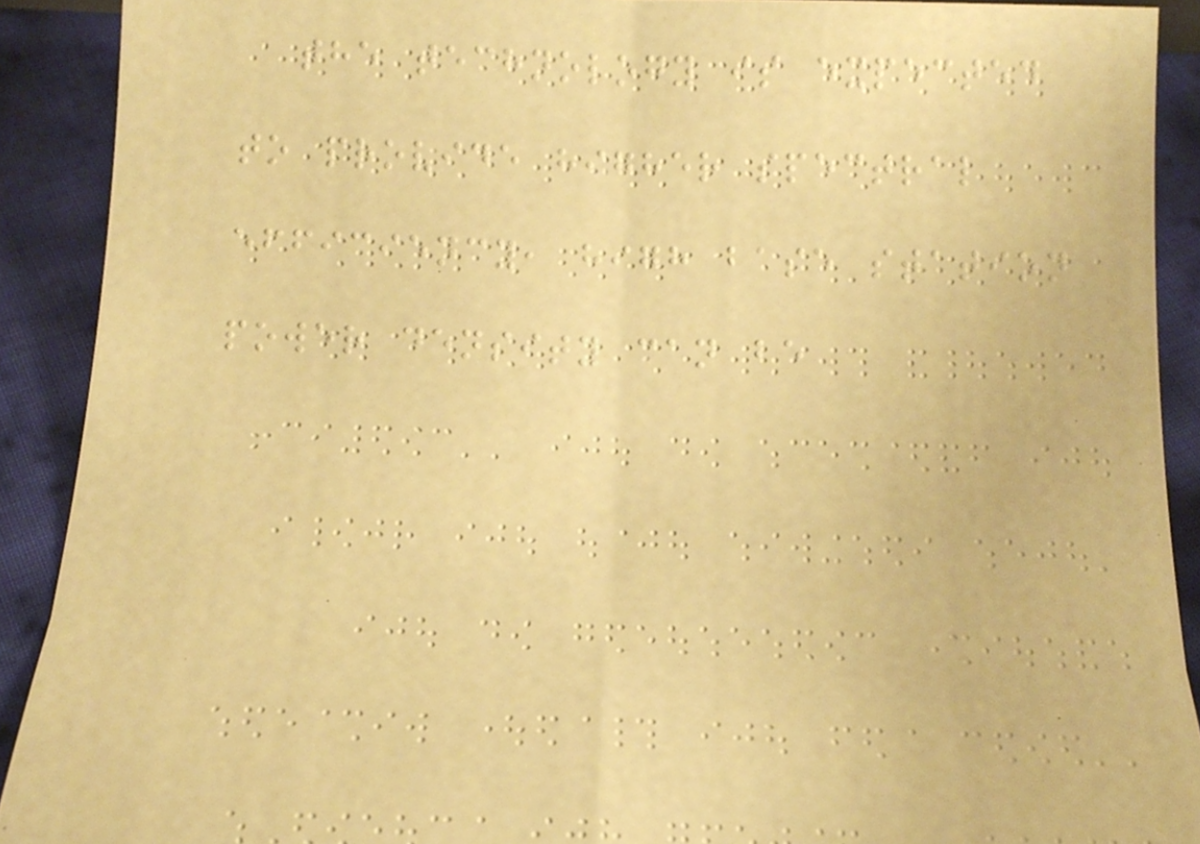the technology is expected
to provide higher spectral
efficiency, high base station
power density can be
